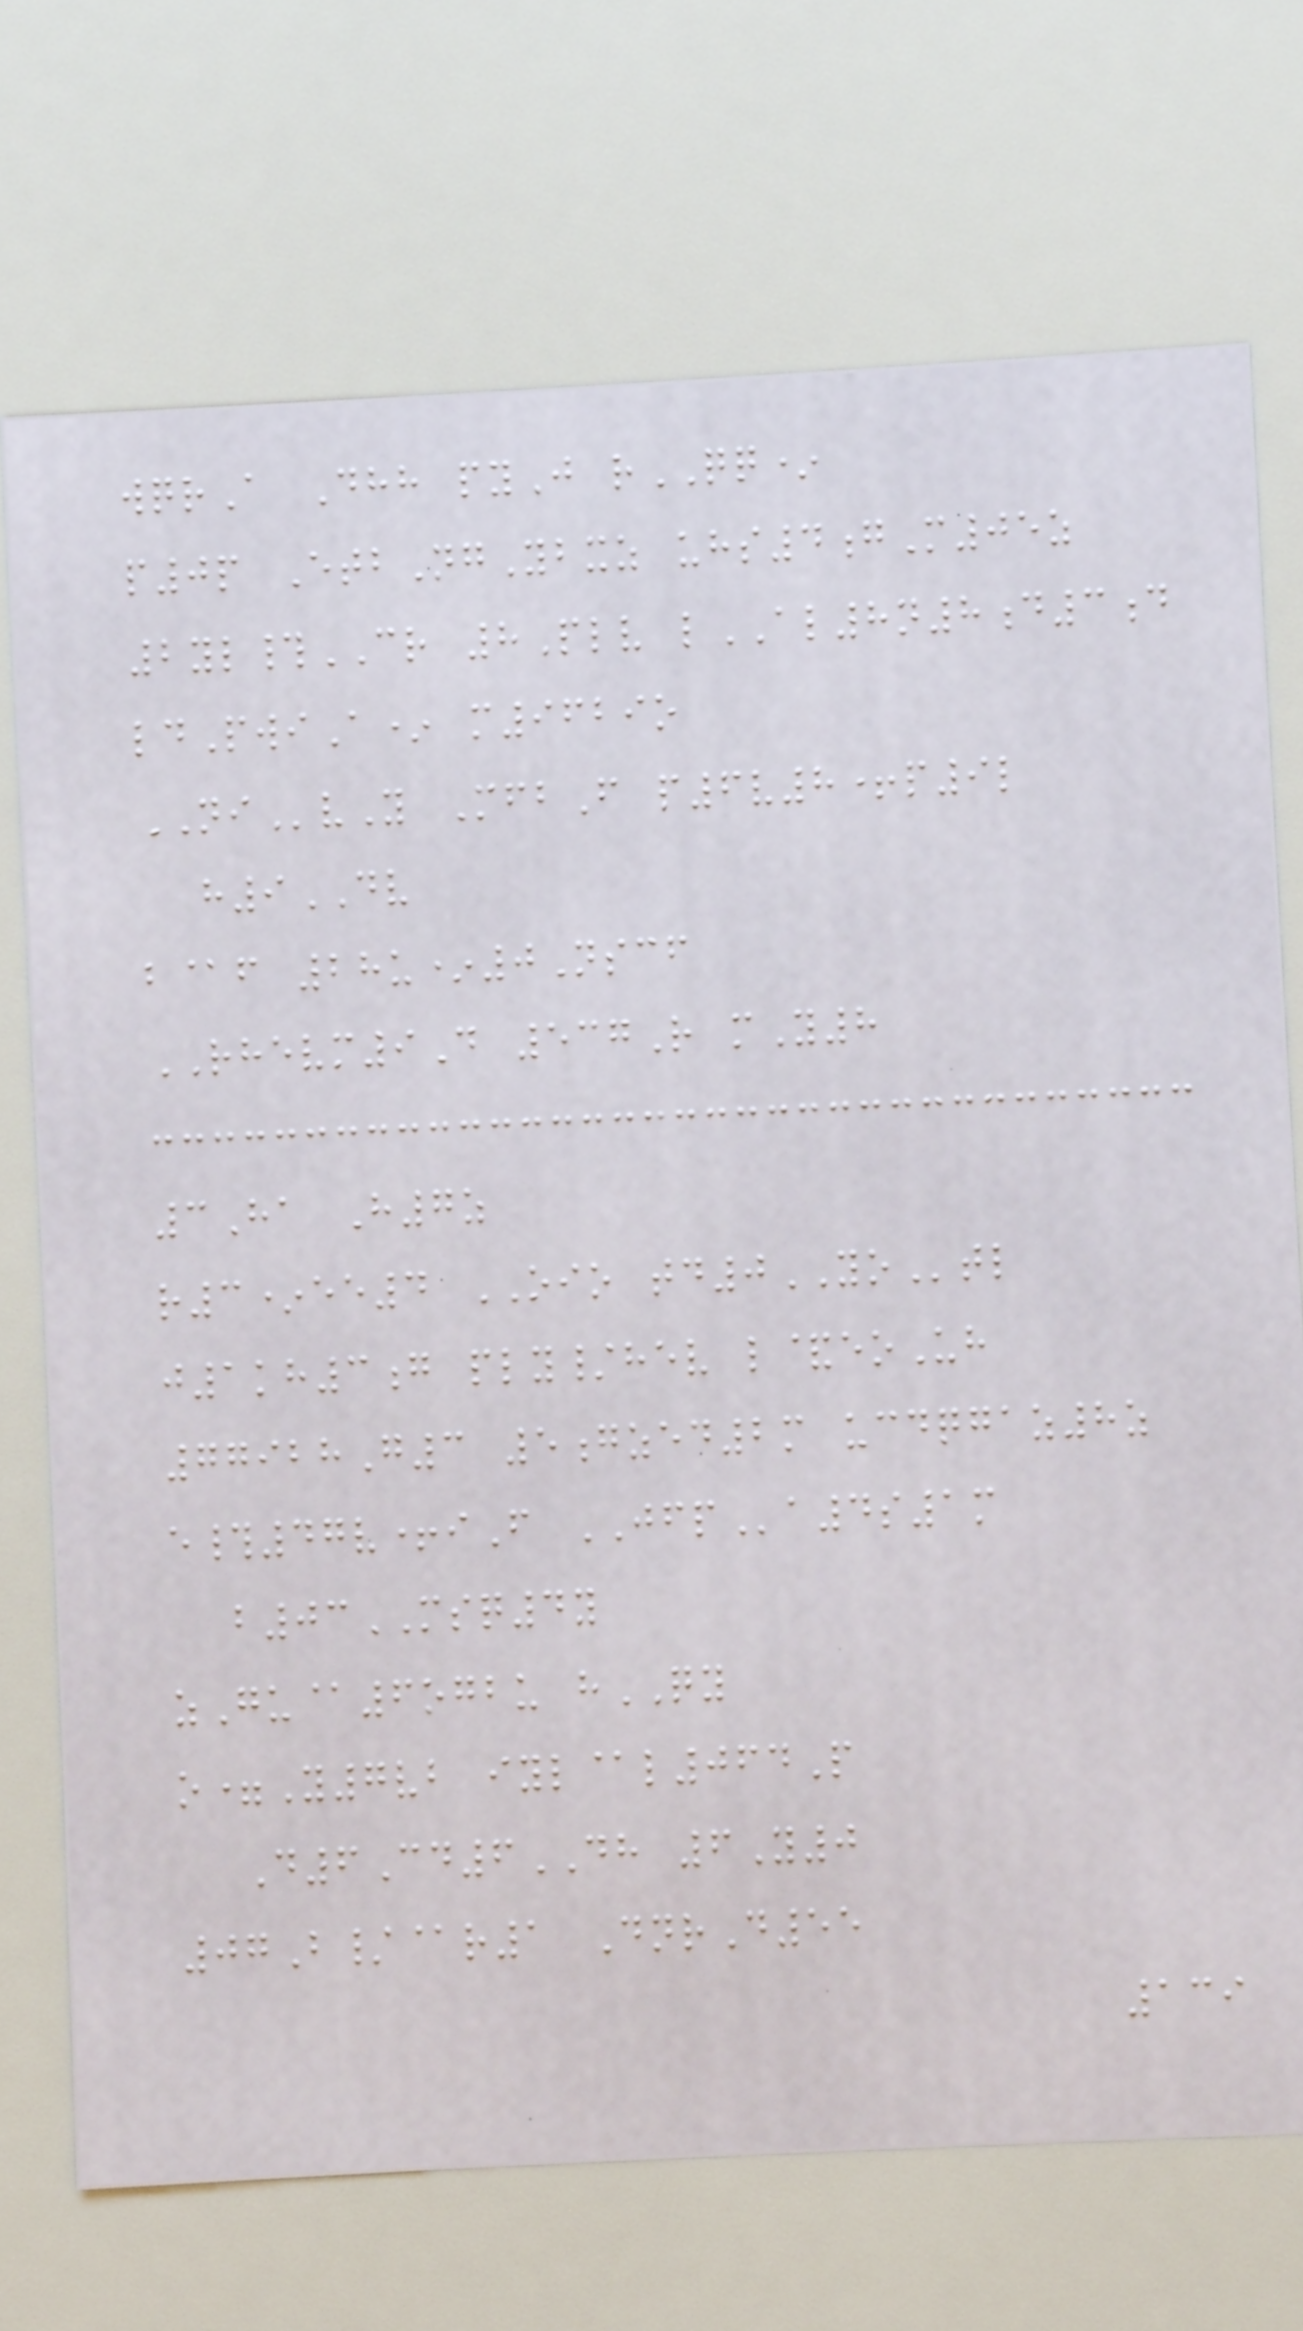wqrA Dhh pyJ rQQ*
p0p EtbNgYbxz uhs4gM05z
2yl#CR 8Plv lAL8n8d3d
ldPwiA* m9629o
NIvY MfbF p6v8+p9l
h9DV
b@f 28u*0Nscf
RHEVM9D 537R mY8
3Ha H7z
r3*ee4 OIO td0YOtl
j1kh3g ply/hev l&eoUh
77928G3 5gzed2m ucdqgaz8z
e#47v+iF JFPa4s1m
b03MSQ4y
zGu@6ogbu hQY
o=Y7vb iyl@l064P
D6Cd6DH 6Y0
07B/@r1 DnrD55
139
